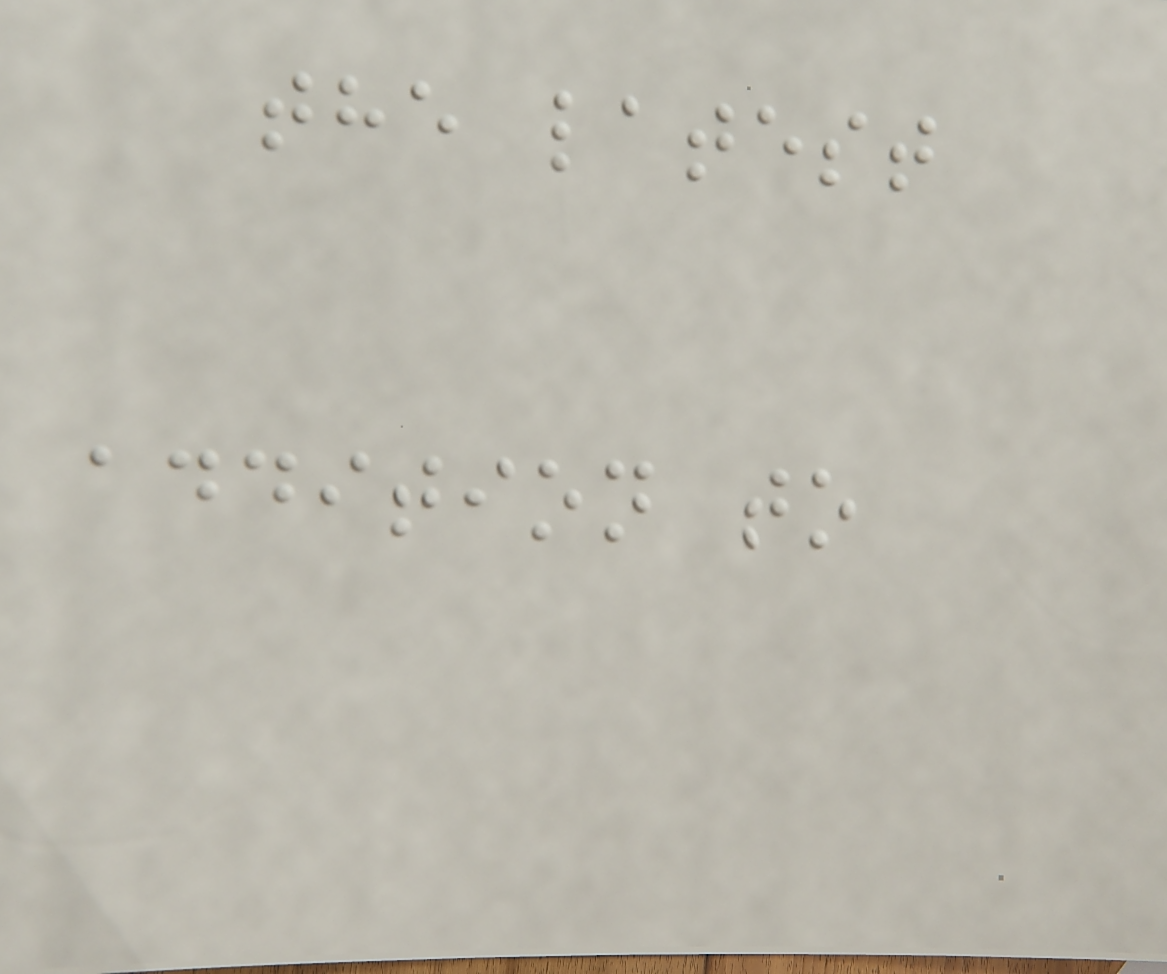the latest
addition to
